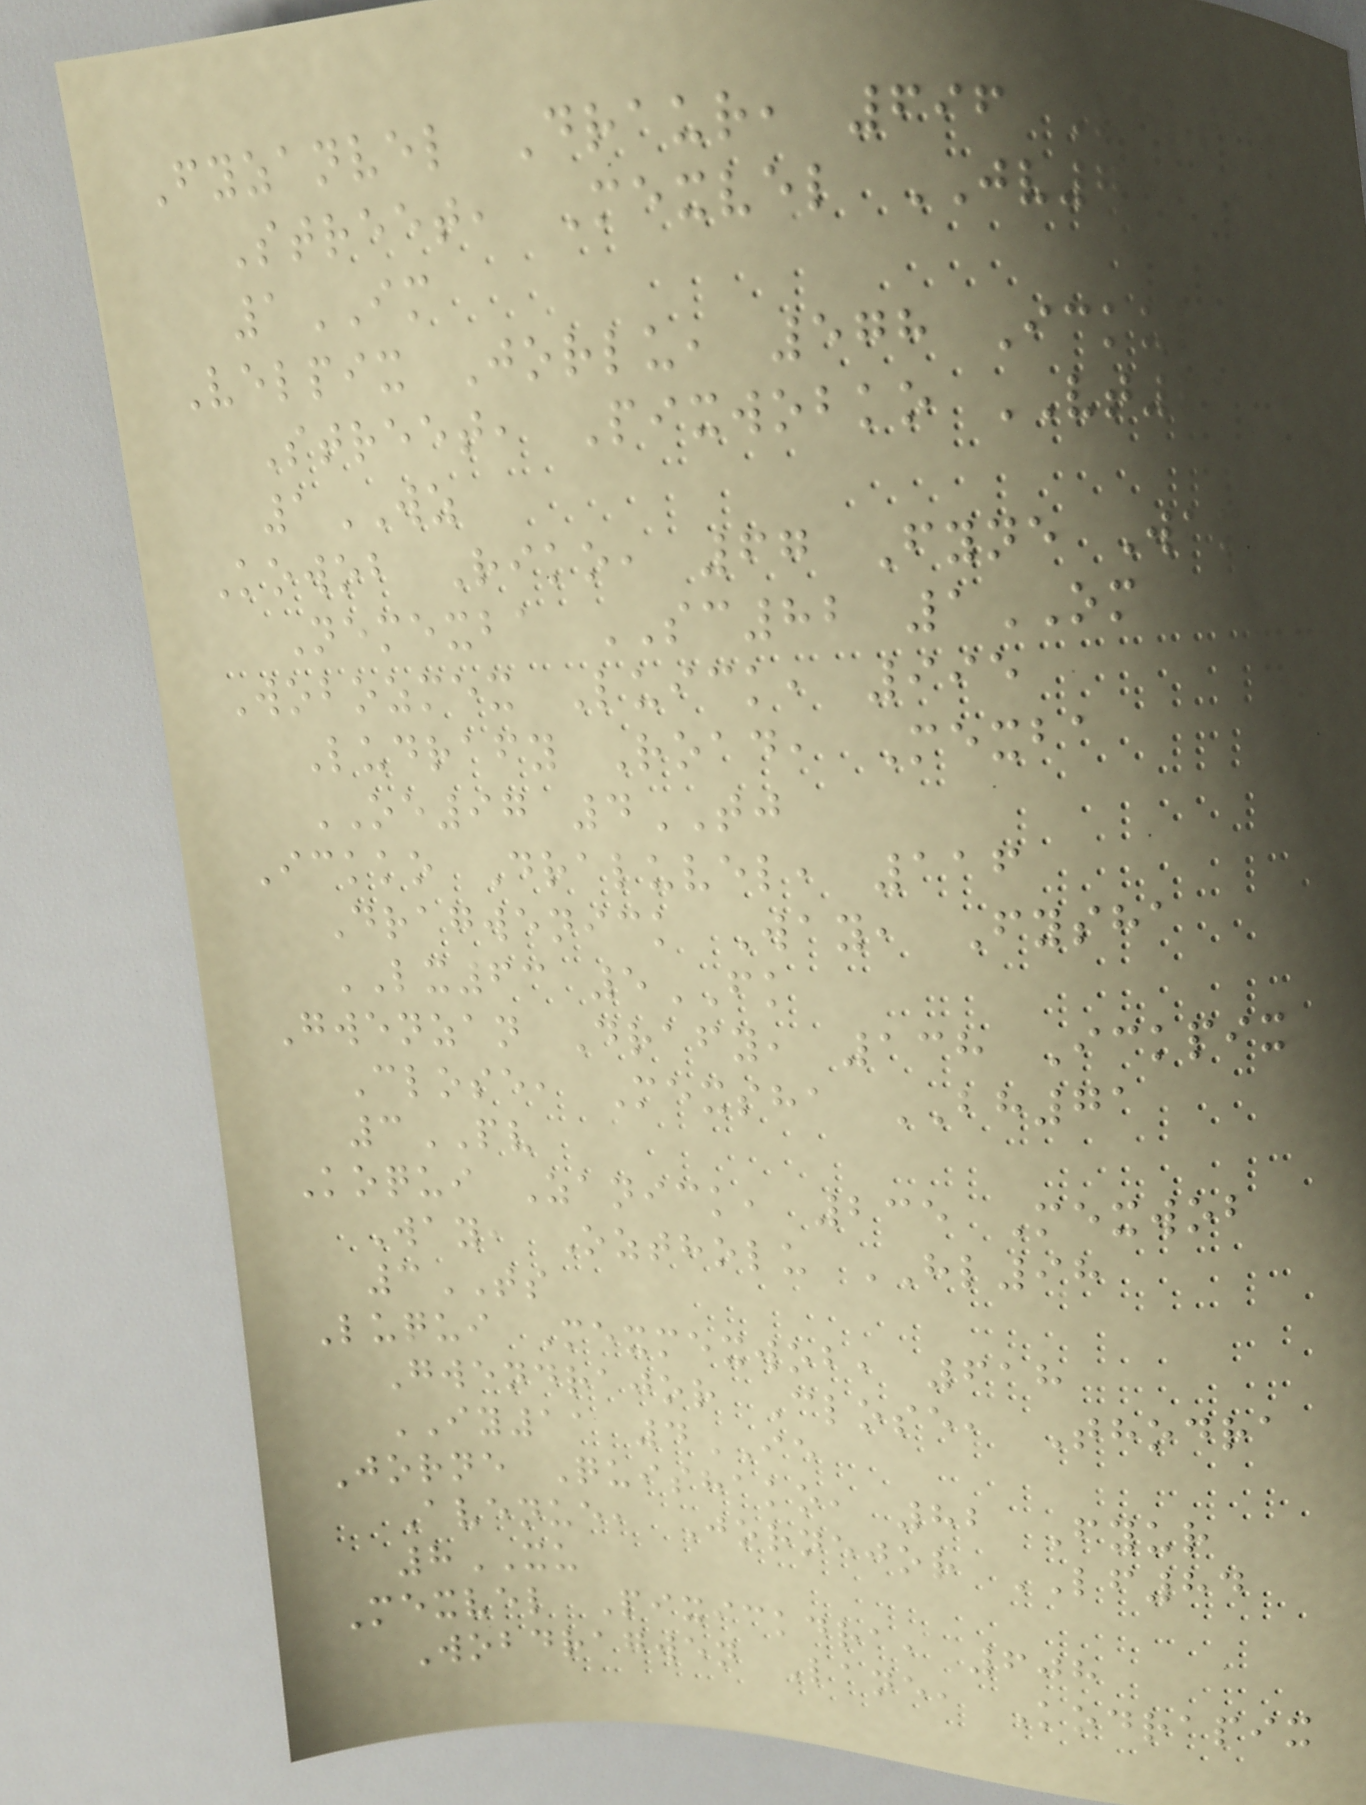Fyzanvel Draur, 696 Veltho
Street, Mexvel JV78
1IM
Velpix Jorlu, 578 Ickur
Street, Pixwobko VT61
1WZ
Kowob Riko, 67 Fyne Way,
Nemexba SC82 1OM
Wobozmex Luick, 995
Ludrafy Road, Mexba
OE97 4TJ
Ickko Draluvel, 116
Dragwenick Way, Fysha
LX63 5FK
Gwenzan Drafy, 138 Ickpix
Close, Mexsha BH71
3PV
Koqui Zanick, 235 Mexwob
Way, Oztholu HL98
3TS
Luqui Mexmexwob, 618
Gwendrajor Close, Thodra
IY11 4IE
Jorne Quishako, 82 Fyur
Avenue, Jornejor LF84
8XU
Mexvel Pixickdra, 608
Wobdragwen Lane, Kodrapix
